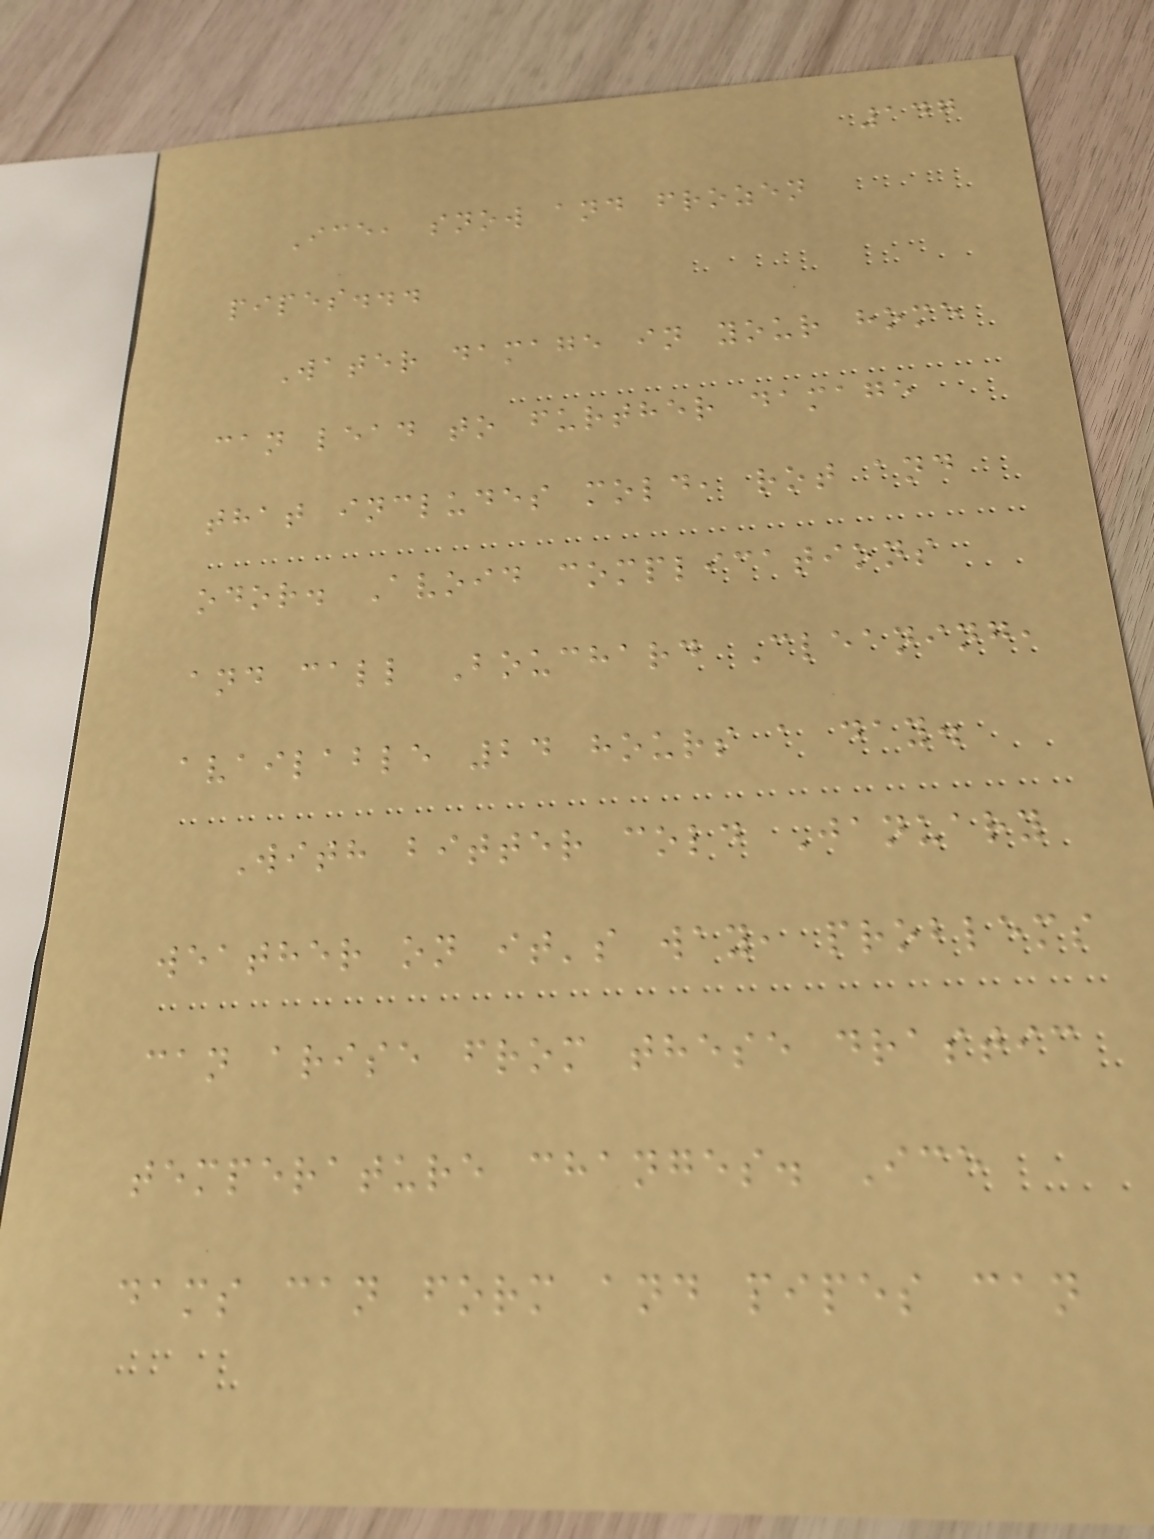147
Ice, snow and frozen
pipes...
Water damage in your home
can lead to further damage
that includes mold, rot and
odor. Avoid complications
and call Bouchard Cleaning,
available 24 hours a day.
With bitter cold January
weather on it's way, problems
can arise from these drastic
temperature changes. Ice
dams can form and pipes can
